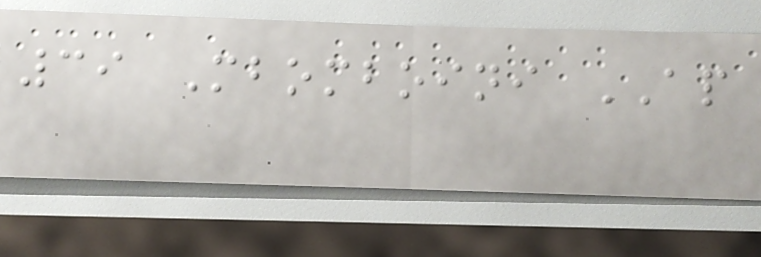39 Mbomboini AP
